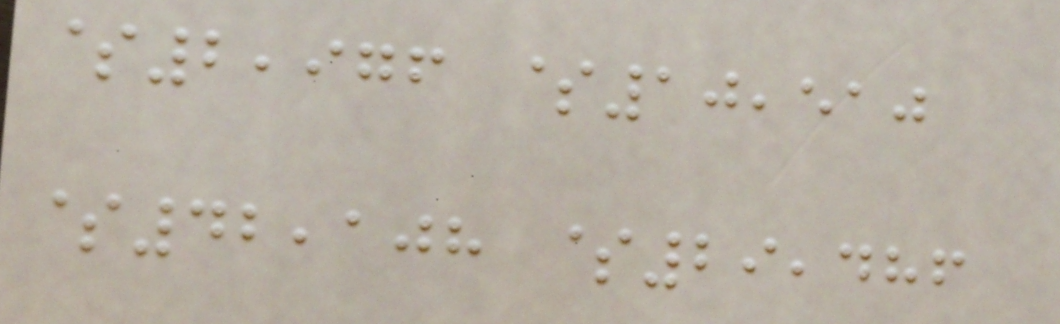$2,976 $10,510
$42,108 $29,486
